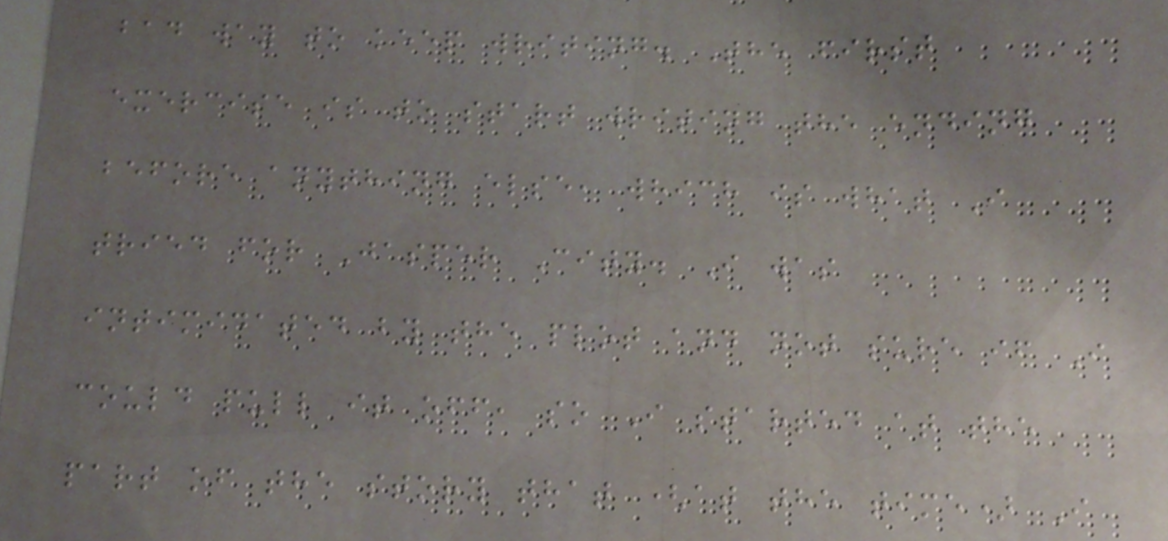bad way to keep writing. The first
exercise is to start writing the ending
before anything else, which is what I
tried for Jasper City. I was
intimidated by the plot and not sure if I
could pull it off, so I started at the
part of the story that (at the time) I
